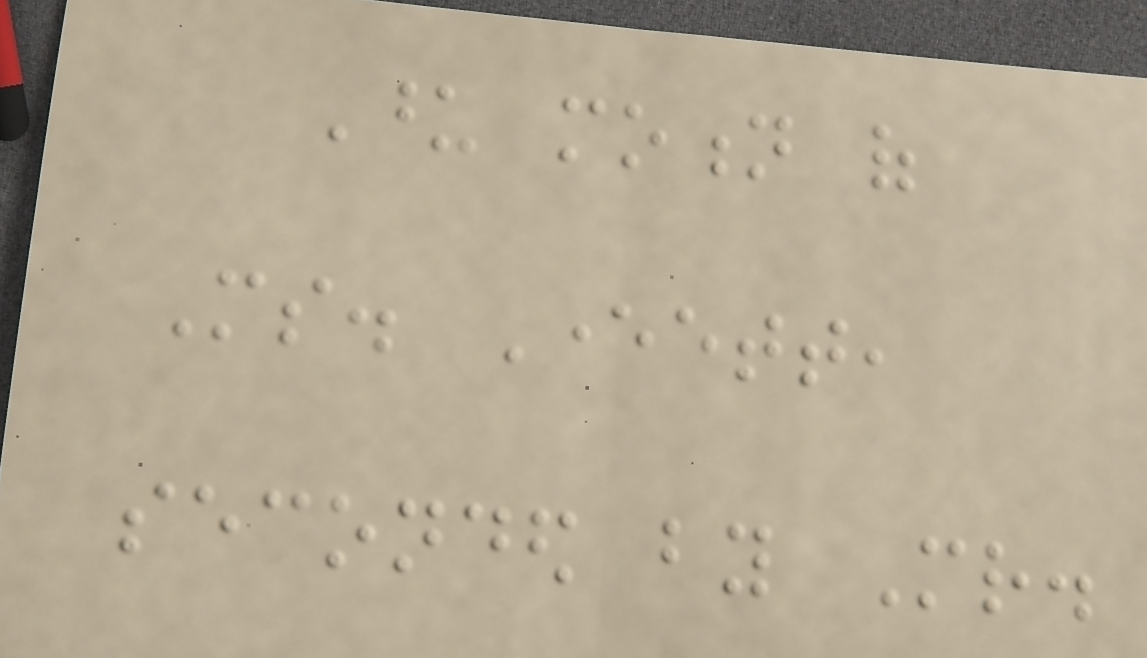Upon motion of
Ms. Everett,
seconded by Mr.
